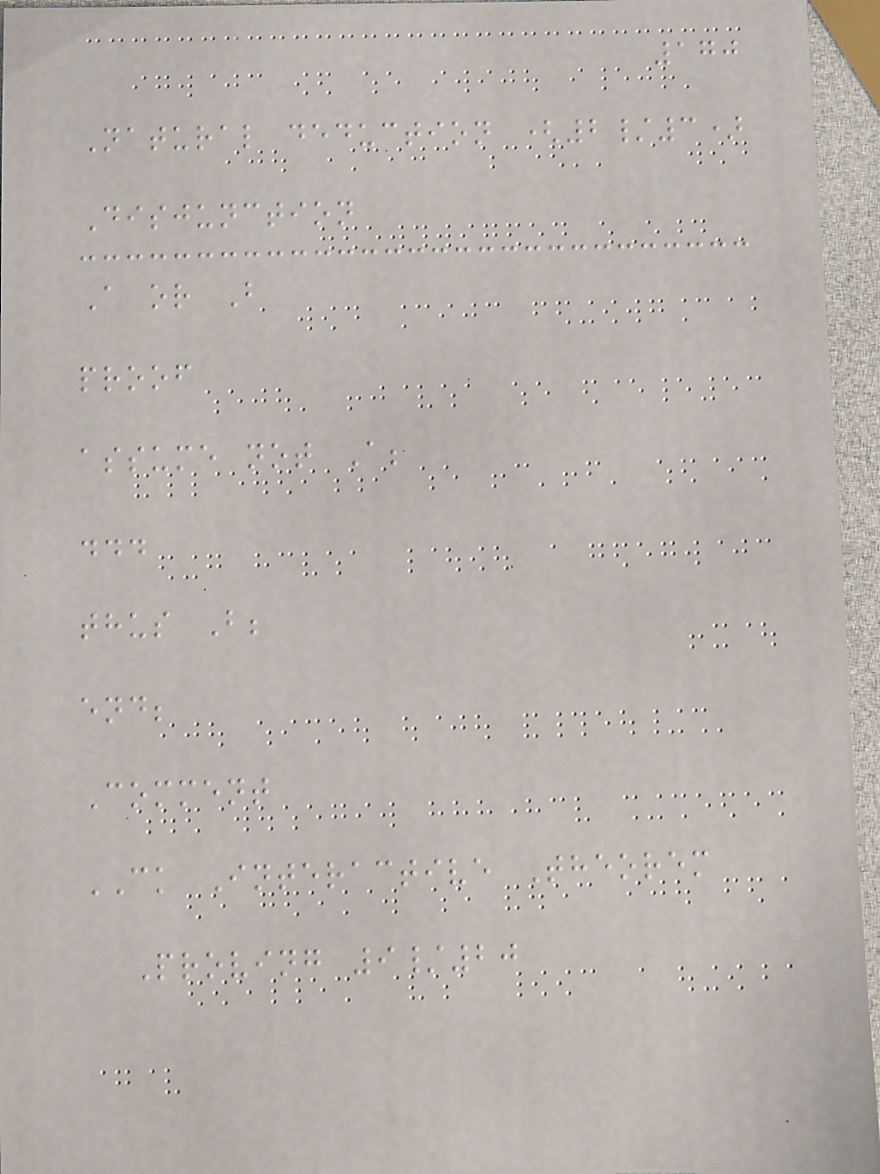170
Natural deduction (2/3)
Disjunction
A or B
proof
assume not A;
...
thus B;
end;
Comment
CK Interactive Theorem
Proving 9/20
